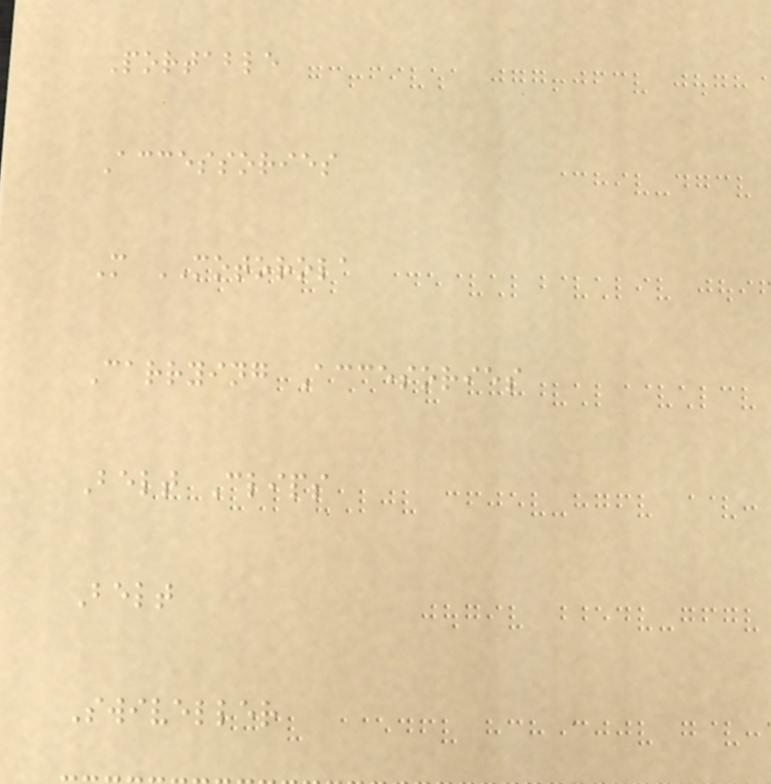Portable
Accessories
M MOTOROLA
Carrying Accesories
Belt Clips
Belt
Swiveller
